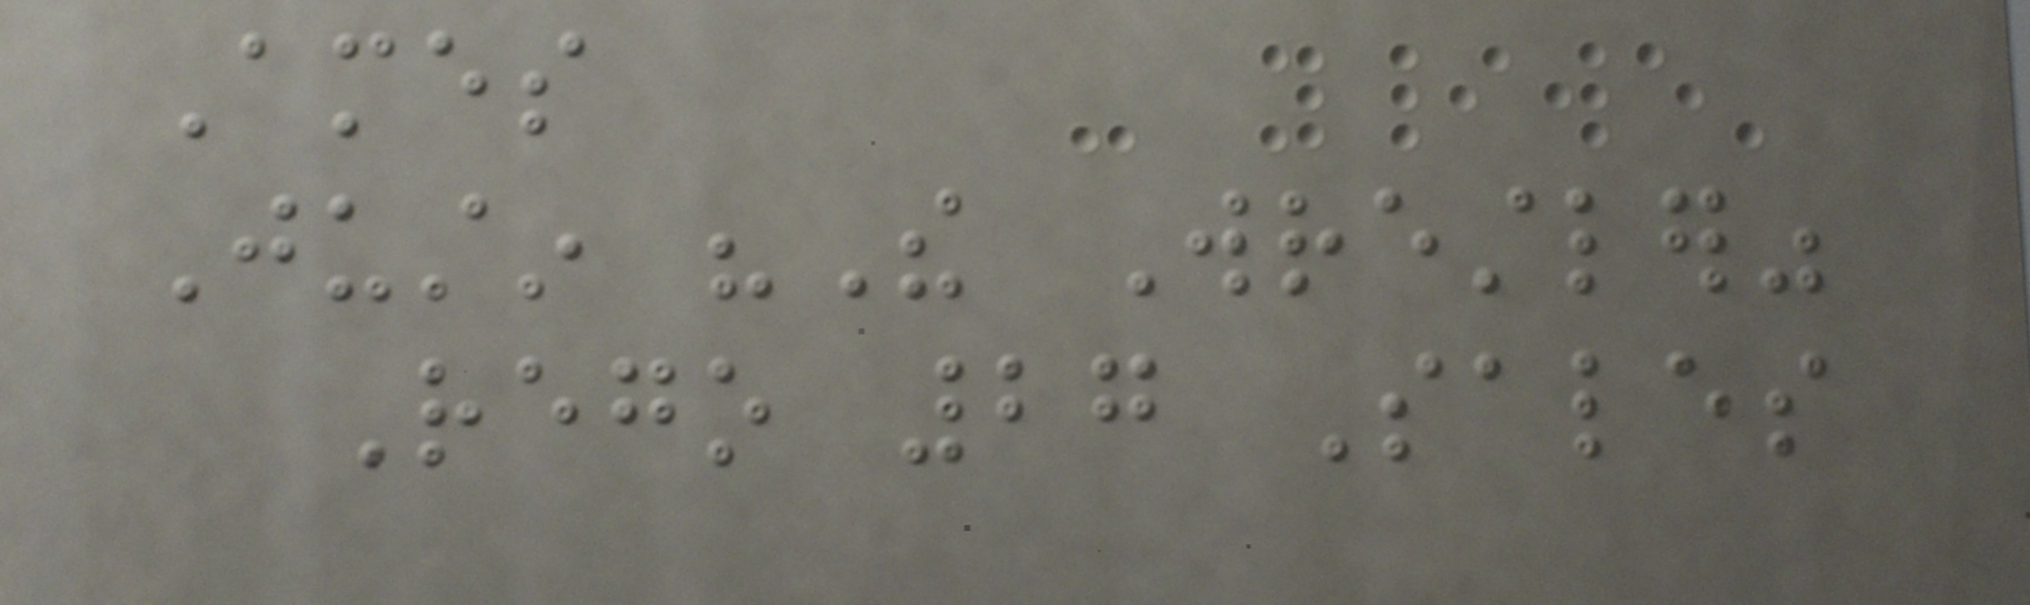Ames
Justin "The Wrestler"
Rego 27 Sales
